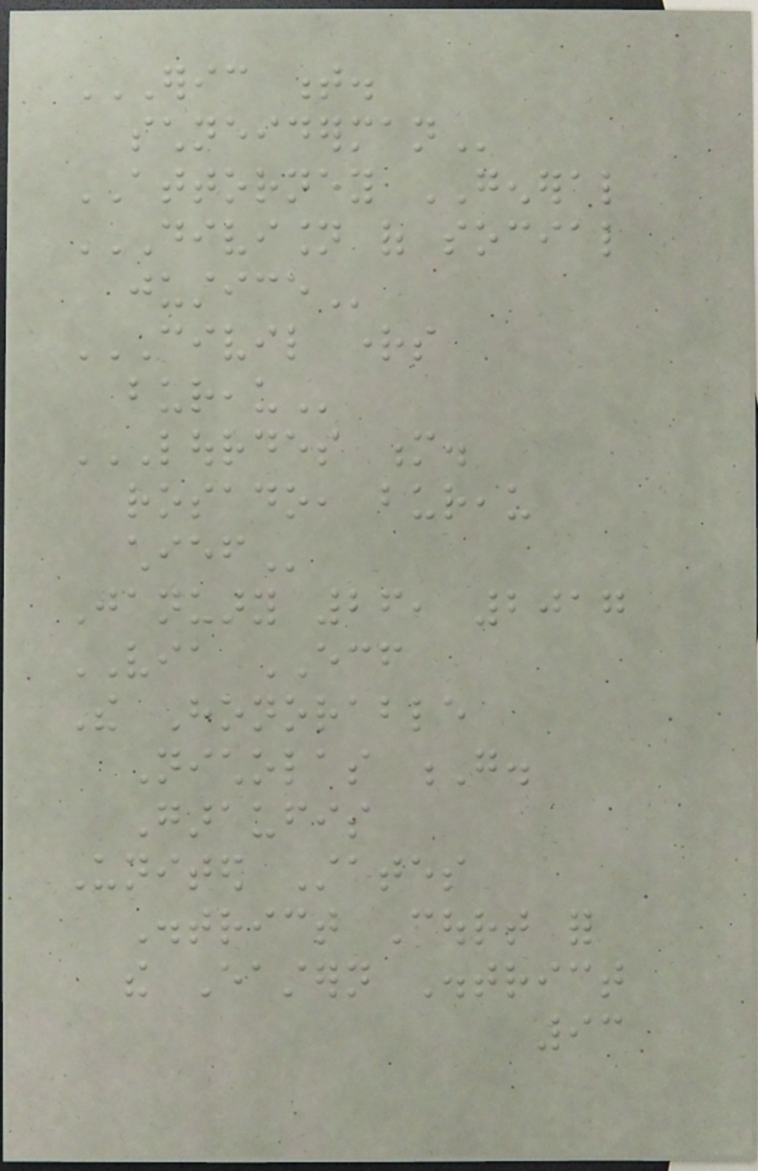ERIC T.
SCHNEIDERMAN
ATTORNEY GENERAL
DIVISION OF SOCIAL
JUSTICE
CIVIL RIGHTS
BUREAU
LOURDES M.
ROSADO, BUREAU
CHIEF
January 26, 2017
VIA ECF
The Honorable
Nicholas G.
Garaufis
United States
District Court for
the Eastern District
93
